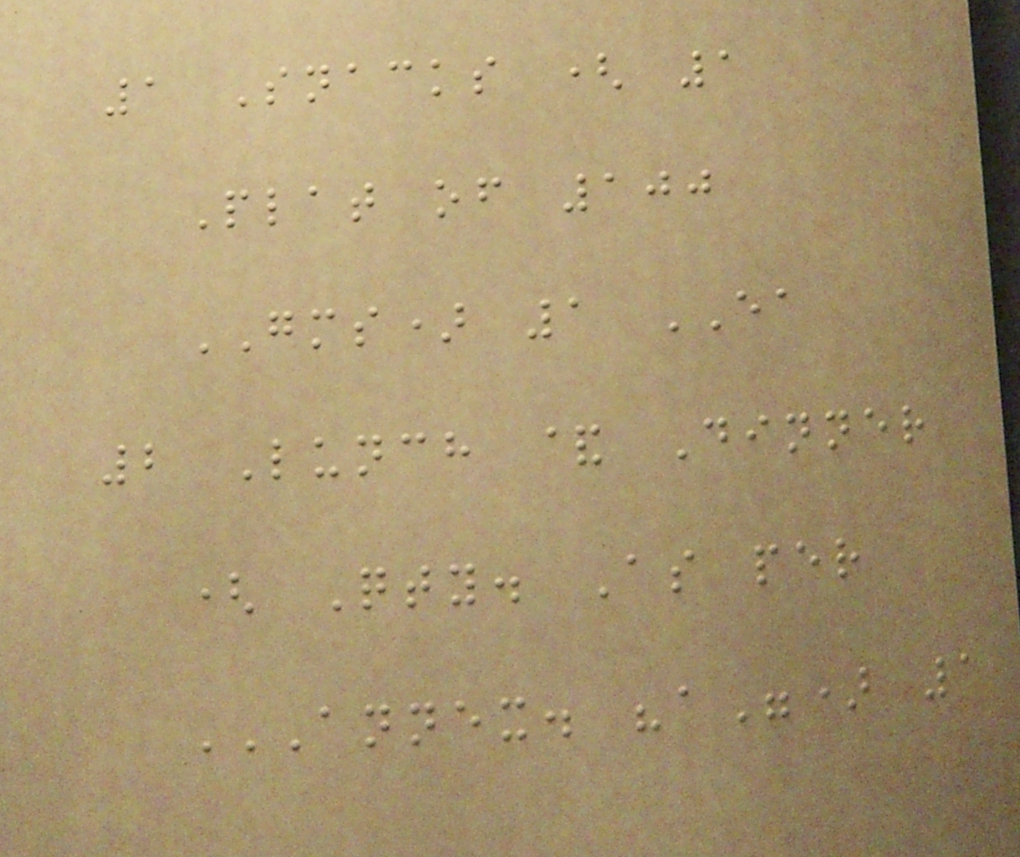1 Snacks ( 1
Plat of 100
GMS) 1 EA
2 Lunch & Dinner
( Qty. As per
ANNEX. "A") 1
